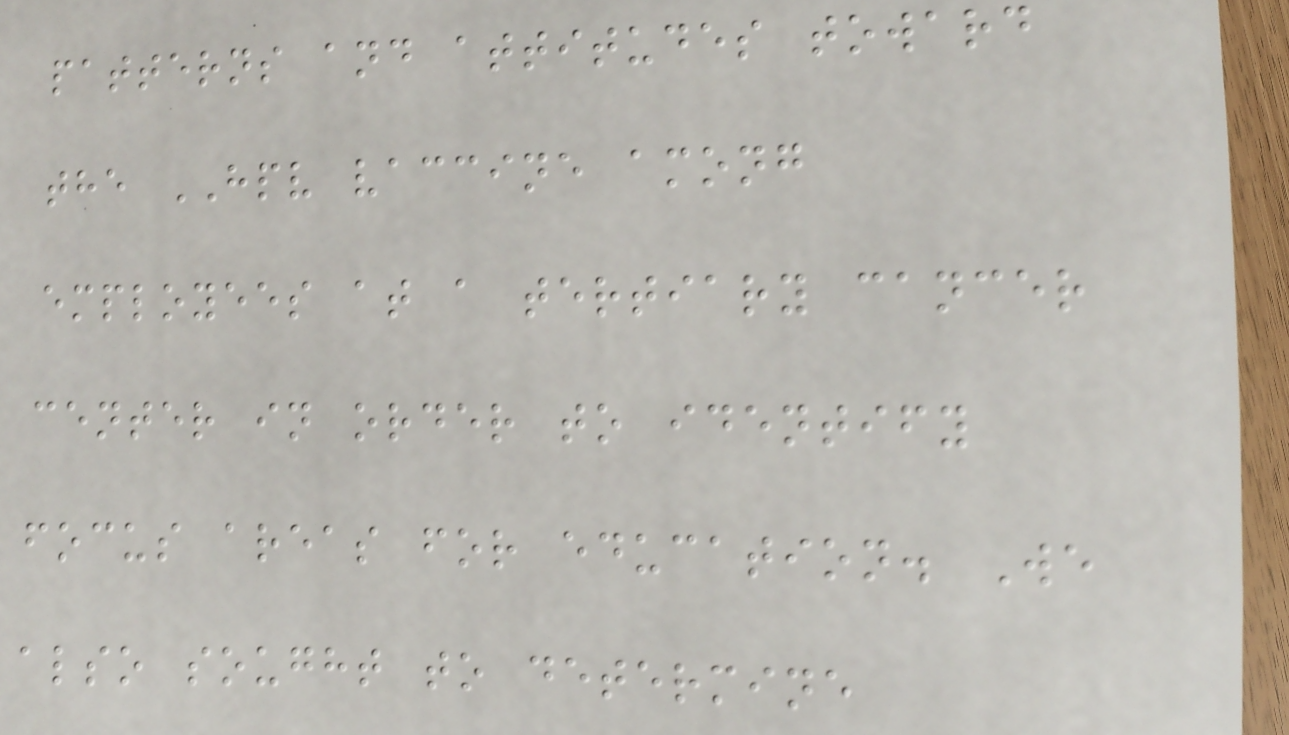patterns and attitudes toward
the HPV vaccine among
employees at a tertiary cancer
center in order to identify
focus areas for education. We
also sought to determine
